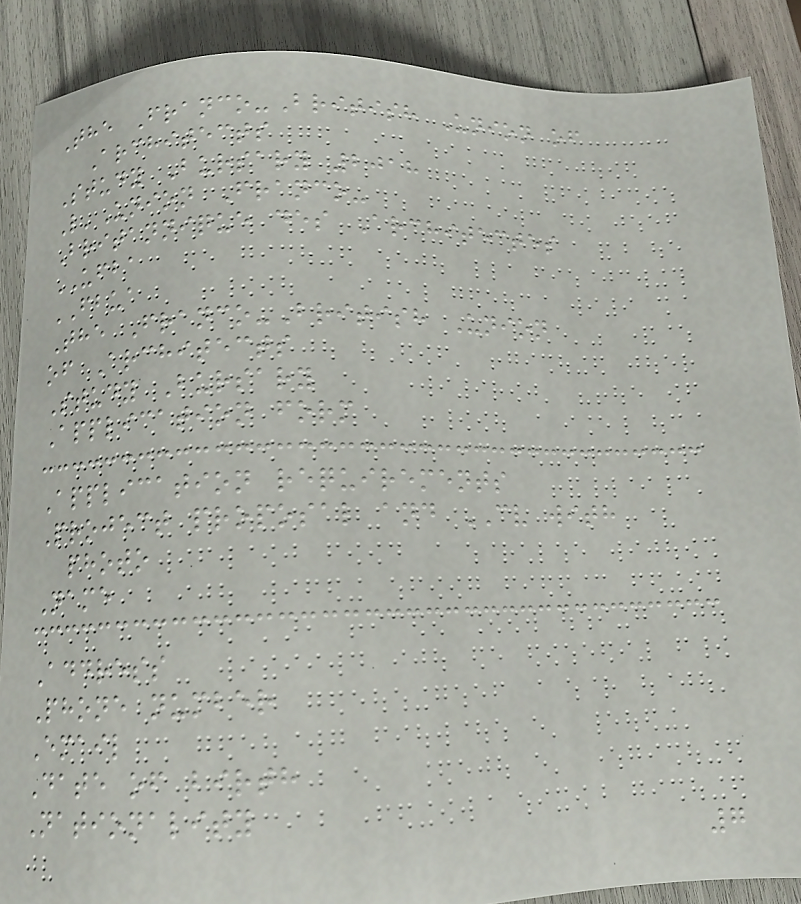The Franco-British Union of
Architects
Study Bursary 2018
L'Union Franco-
Britannique des Architectes
UFBA
FBUA
The Franco-British Union
of Architects
Study Bursary
Application form
Application requirements
Project proposal and CV with
photo
Name
Address
Phone number
Email
Date of birth
Nationality
7
